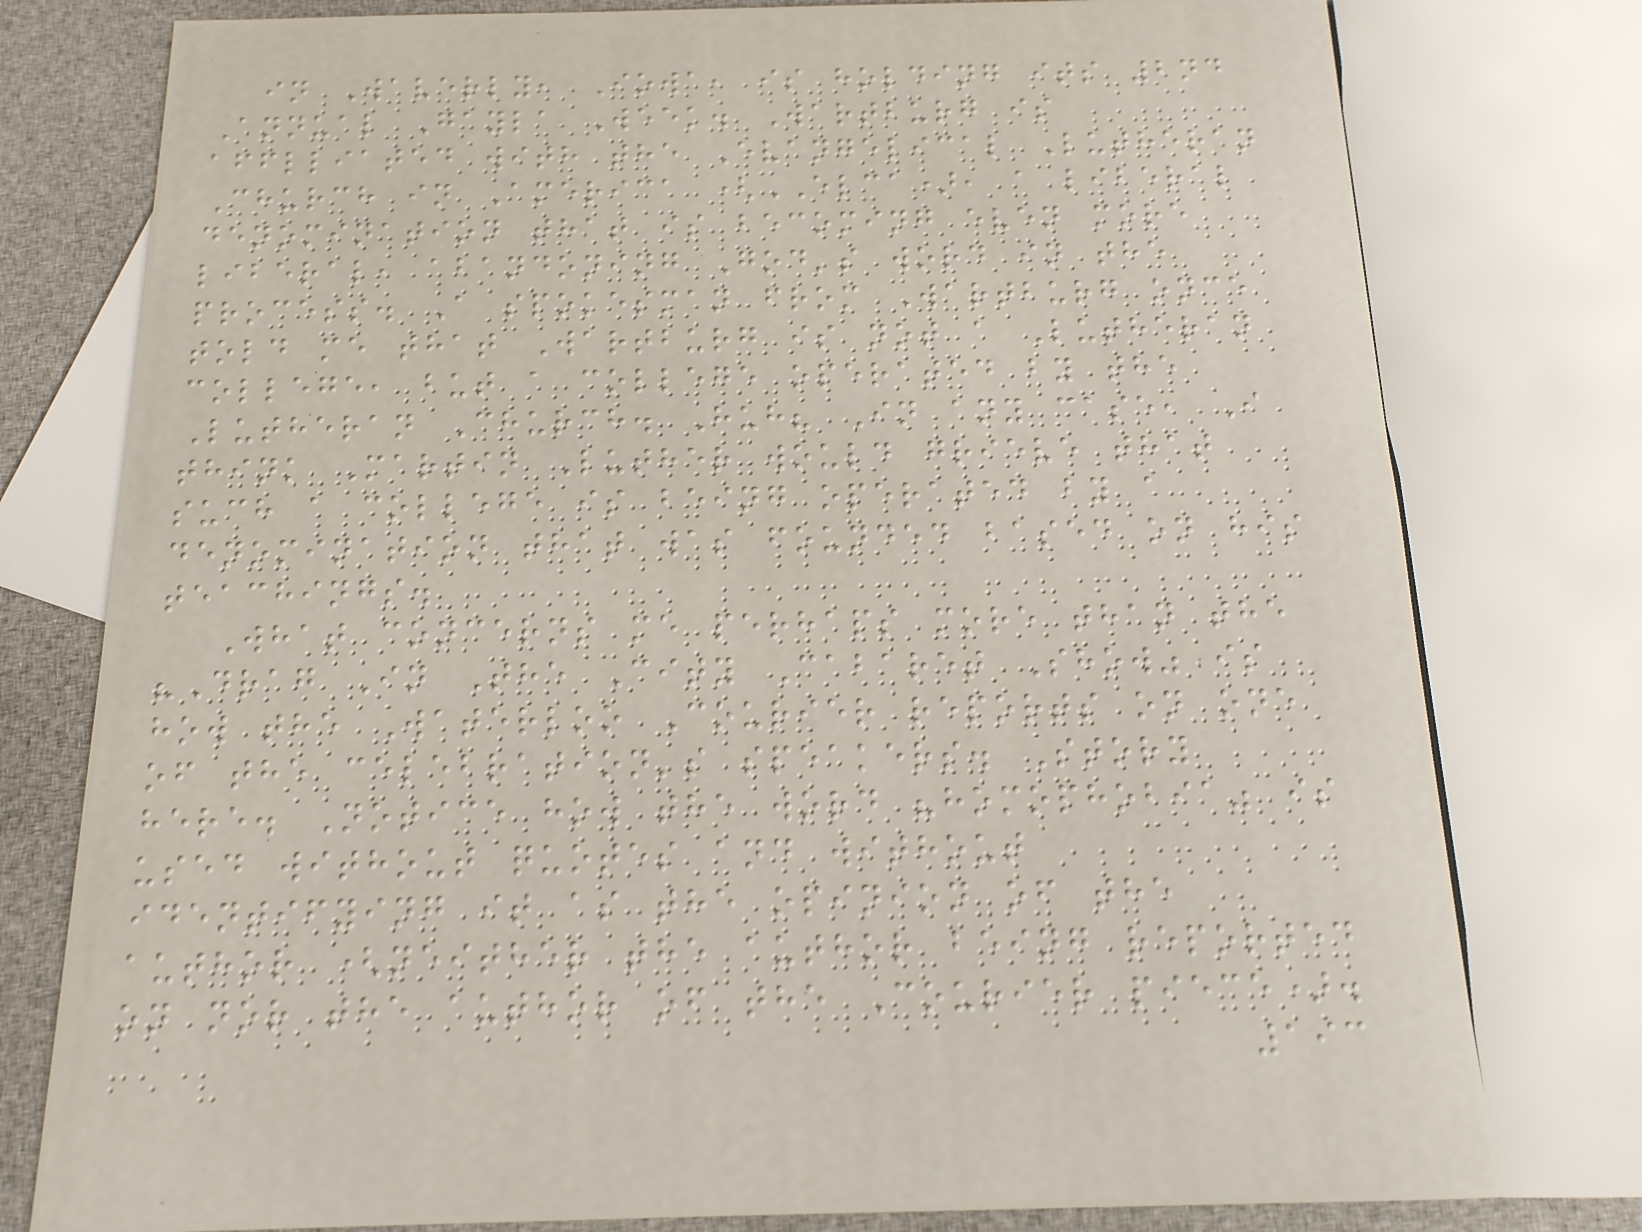in Waverly, Iowa, is holding its 2nd
Annual Gayla Week. Wartburg is
afflliated with the Evangelical Lutheran
Church in America (ELCA), a liberal
denomination that is becoming even more
liberal, abandoning God's word in the
process. A spokesman from Wartburg once
told me that Wartburg is not a Lutheran
college, but a college operated by the
Lutheran Church. Huh? In any case, I
think Martin Luther would grieve that
such a college is being operated by a
denomination that was founded based on his
teachings.
What concerns me perhaps more than the
"Drag In The City Cabaret Show" is
how the Waterloo Courier reports on one
of the celebration's speakers. Story
here. Notice how the word "homophobia" is
used without quotes and without
identifying it as the opinion of the
author (neither the author being reported
on nor the author of the Courier piece).
193
